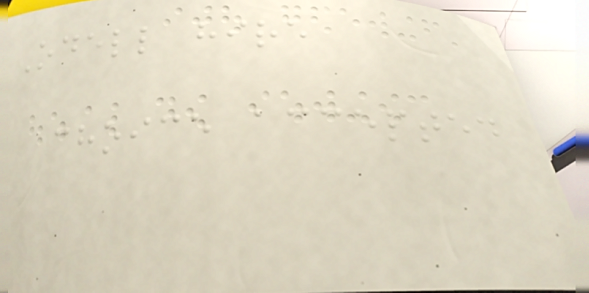Odell hire
choice accepted
